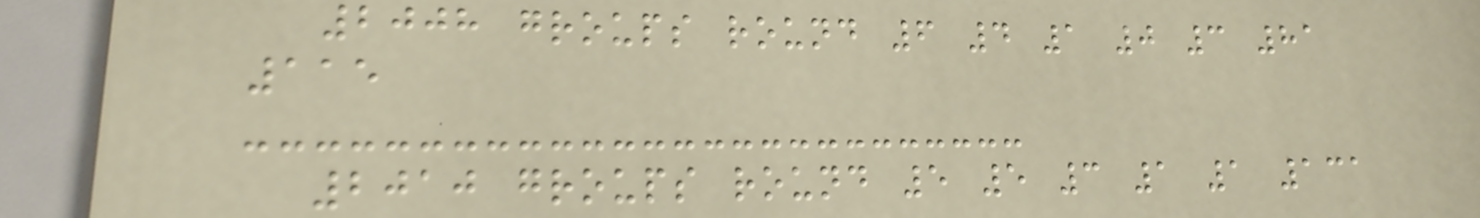2008 groups round 6 4 1 0 3 81
115
2010 groups round 5 5 3 1 1 131
